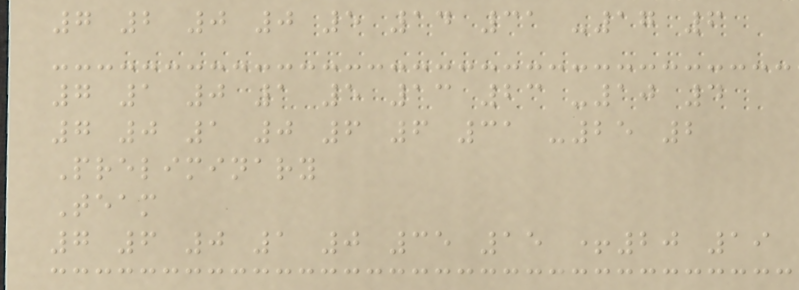7 2 0 0 5 14 31 -17 6
7 1 0 1 5 13 23 -10 4
7 0 1 0 6 6 31 -25 2
Preliminary
Team
7 6 0 1 0 35 15 +20 19
